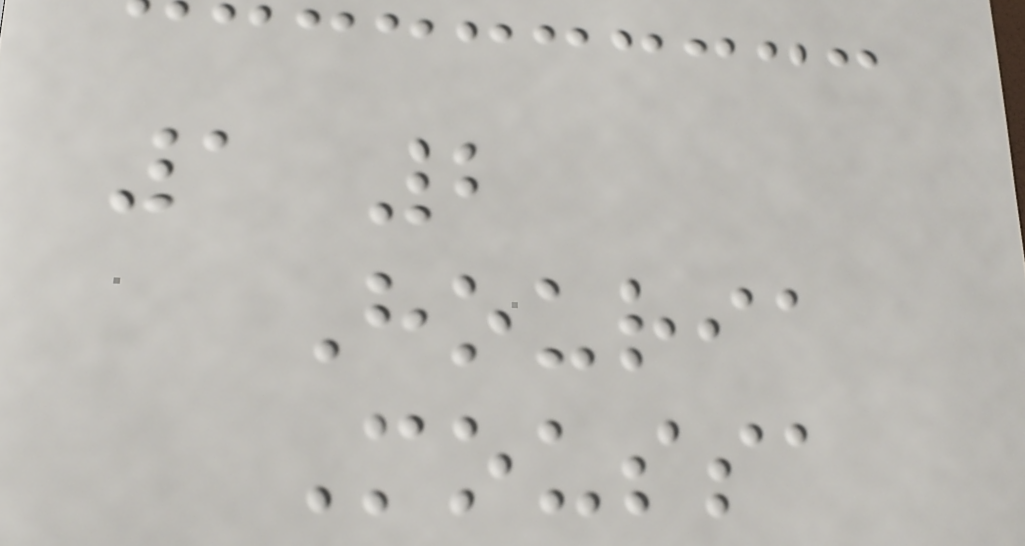1 2
Houria
Moussa
